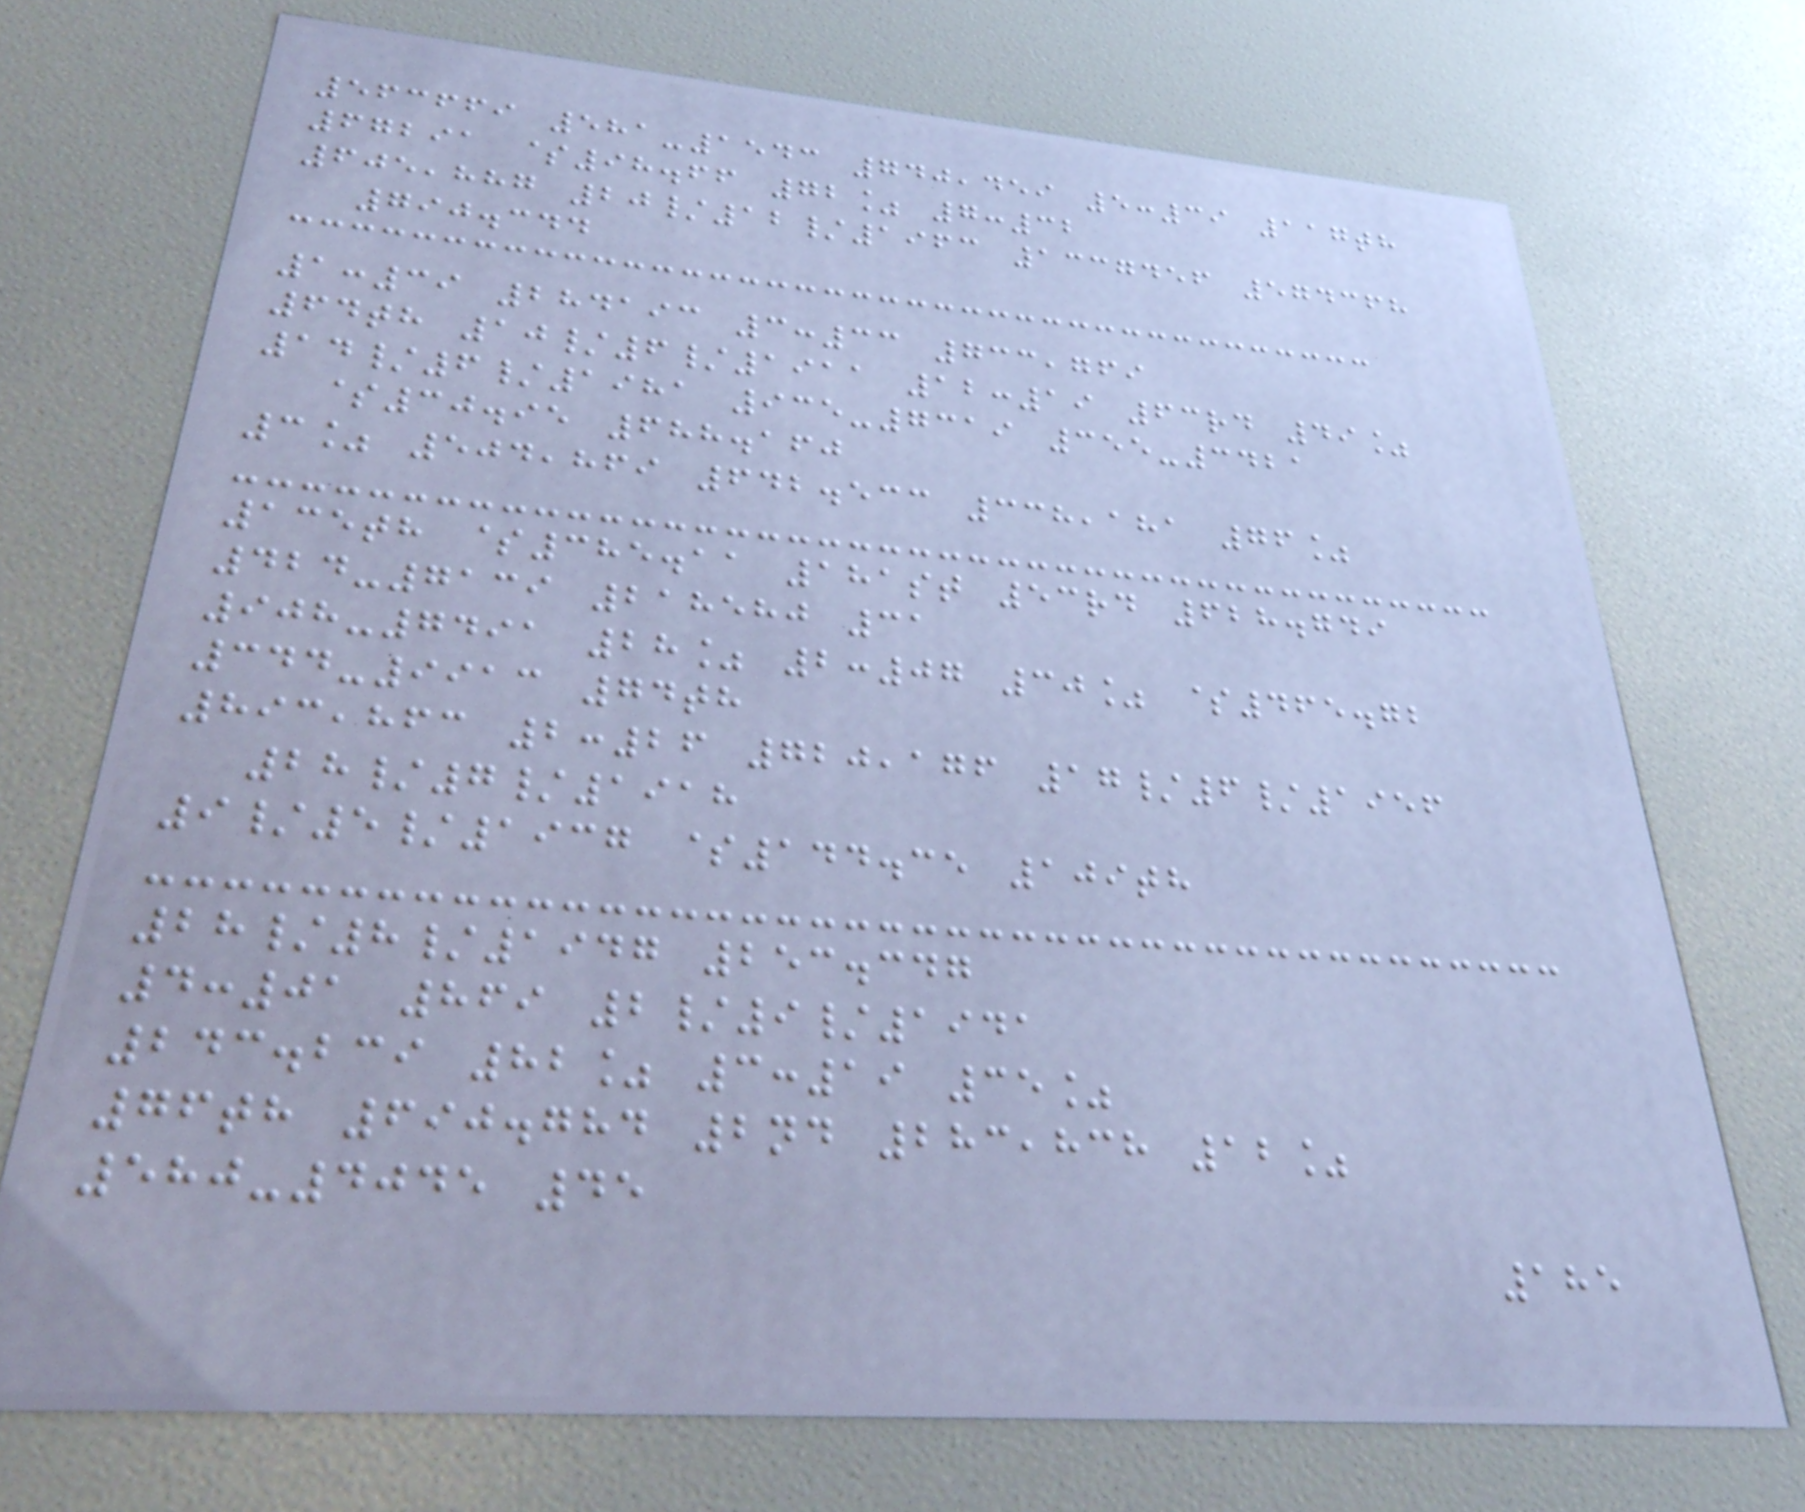563669 581-1543 740,459 5:39 117th
67291 $98.66 72% 7:32
605,887 20/12/1963 1337456 574368
790.344
1:39 284193 3:33 733,769
64th 10/6/1911 12:19 63rd 49%
14/6/1981 935-7319 355-3421
$30.95 688.160
3% 504,869 642.533 338,181 76%
135th $385.11 181st 53rd 628.749
424-7139 218580 31
908-7491 28% 2:07 30% $465.72
344-9913 74th
893,863 2:26 720,176 17/6/1956
28/7/1918
9/5/1937 $144.35 109th
28/8/1947 253.347
4:01 869 2/9/1941
243.239 82% 3:19 35%
76th 690.784 2nd 283,838 12%
580-4045 45
185
